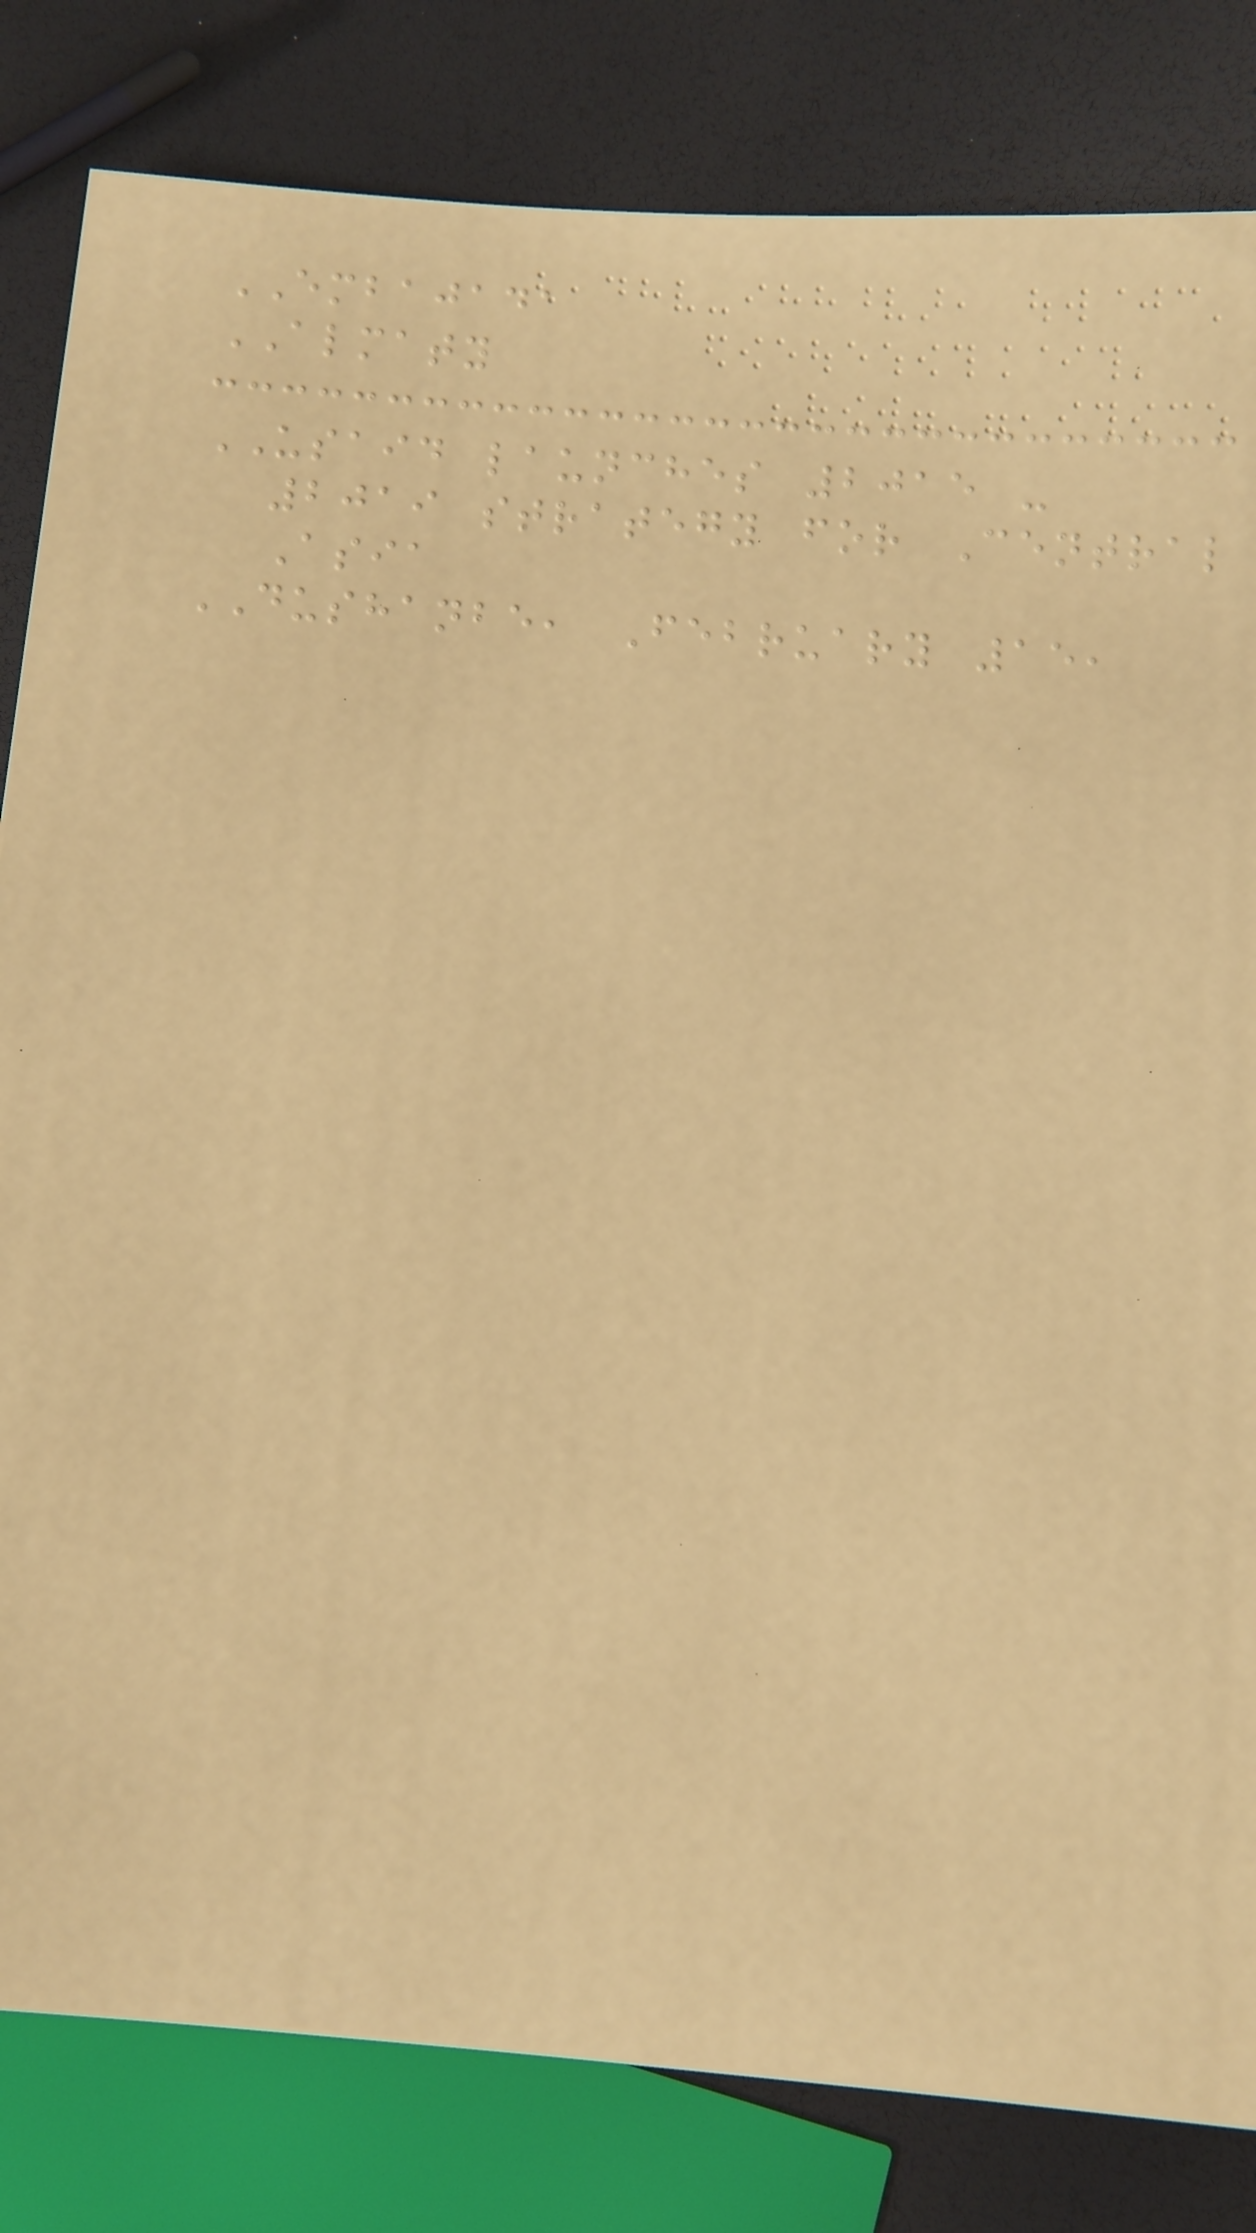EMBAJADA
ALMATY
USAID launches 2015 -
2019 strategy for Central
Asia
DUSHANBE, February 15,
